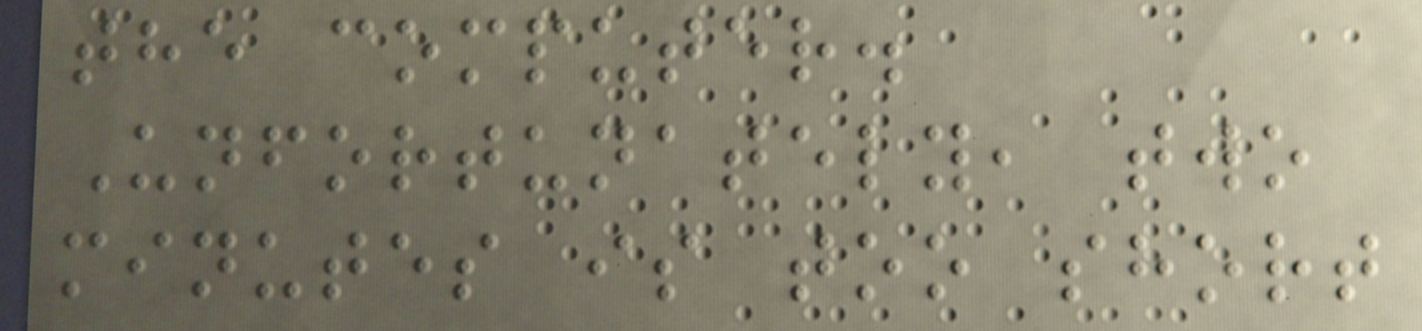the computer.
Unfortunately, two
minutes is too short
